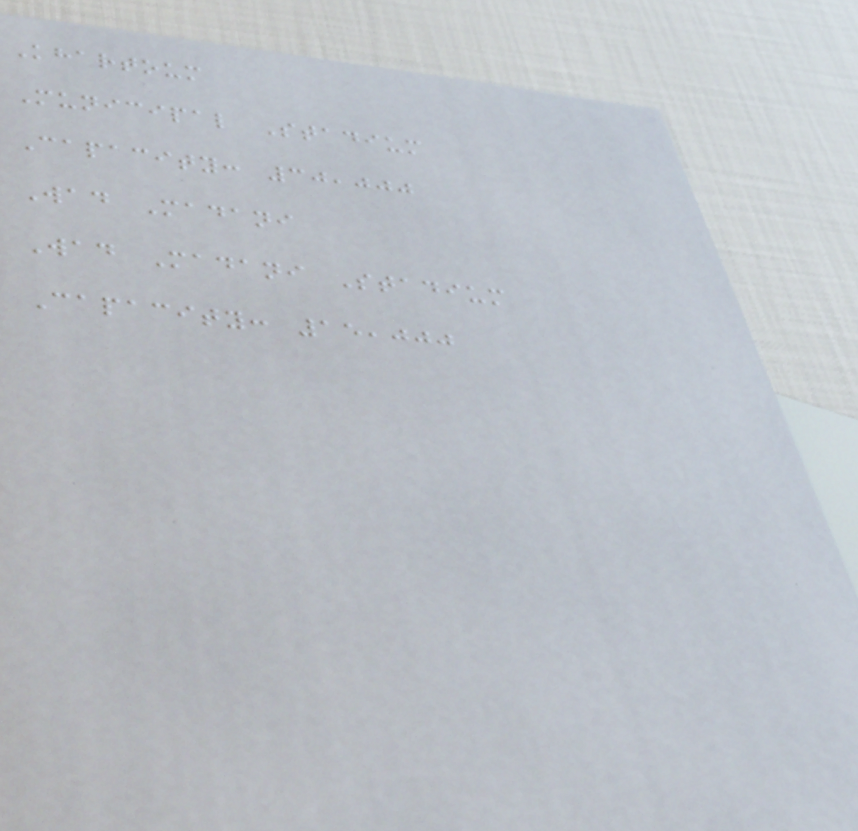Khartoum
Municipal Stadium
Capacity: 30,000
Wad Madani
Wad Madani Stadium
Capacity: 15,000
